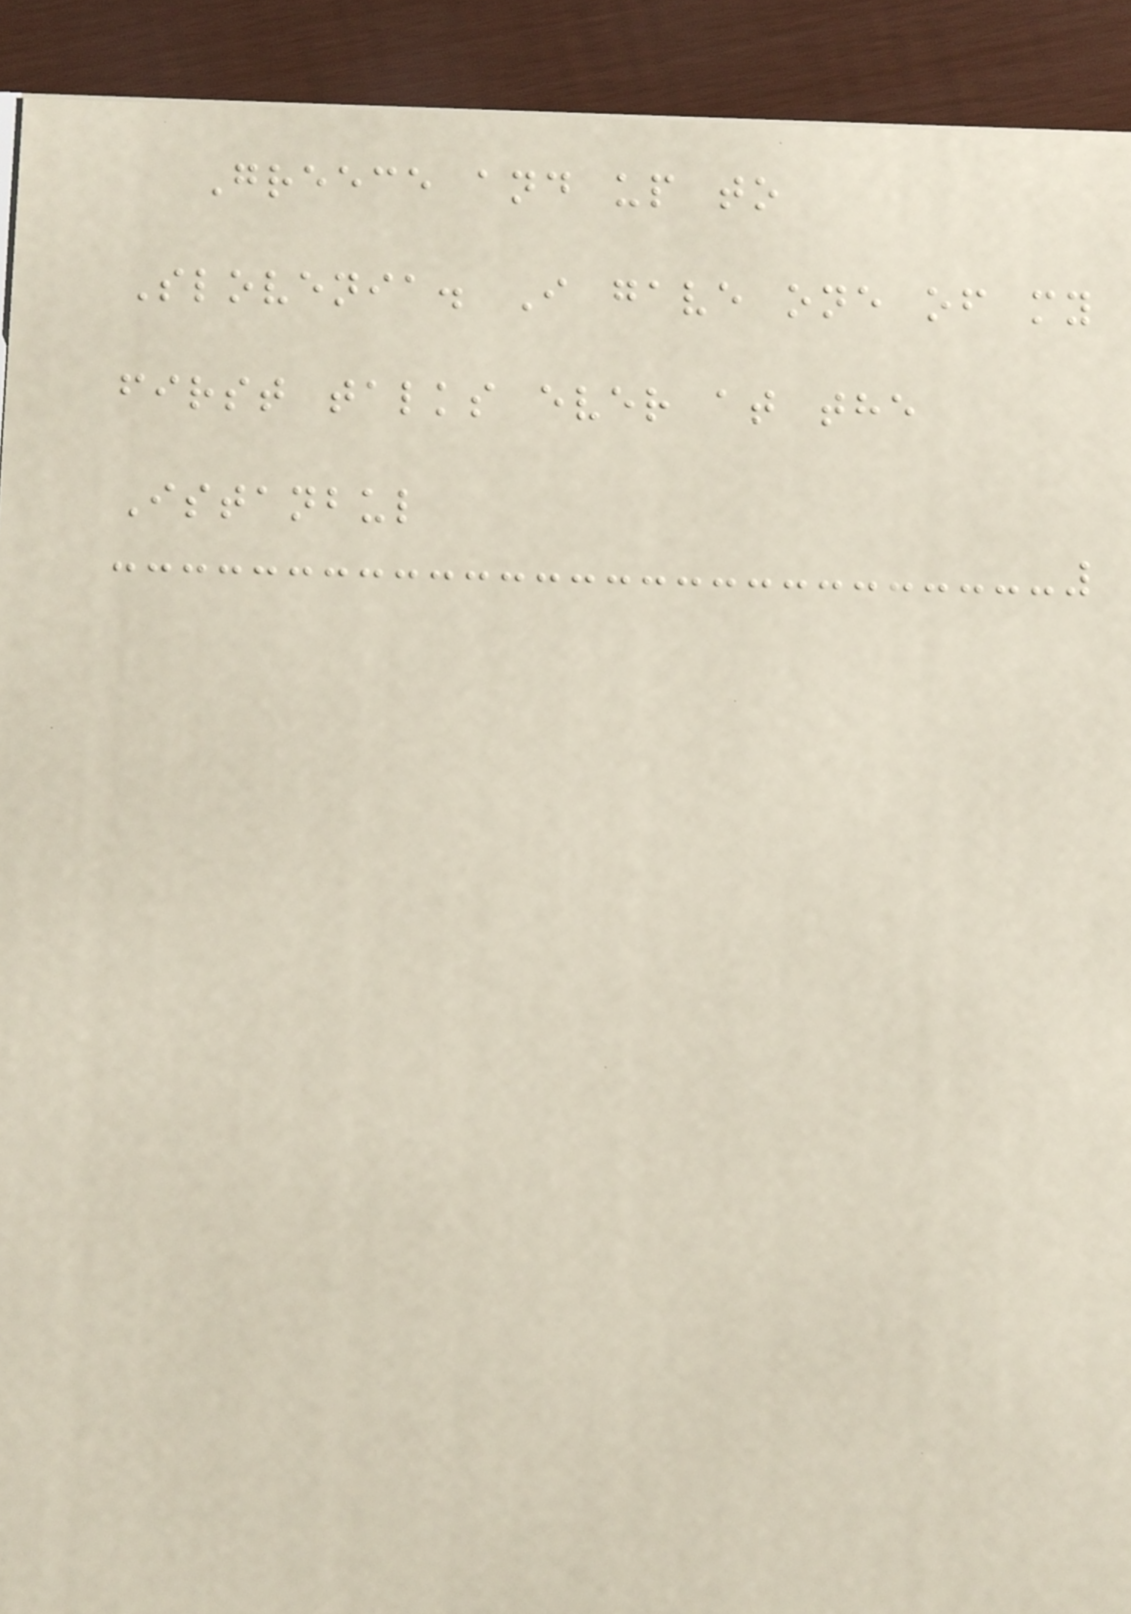Greece and up to
Slovenia. I gave one of my
first talks ever at the
Istanbul
